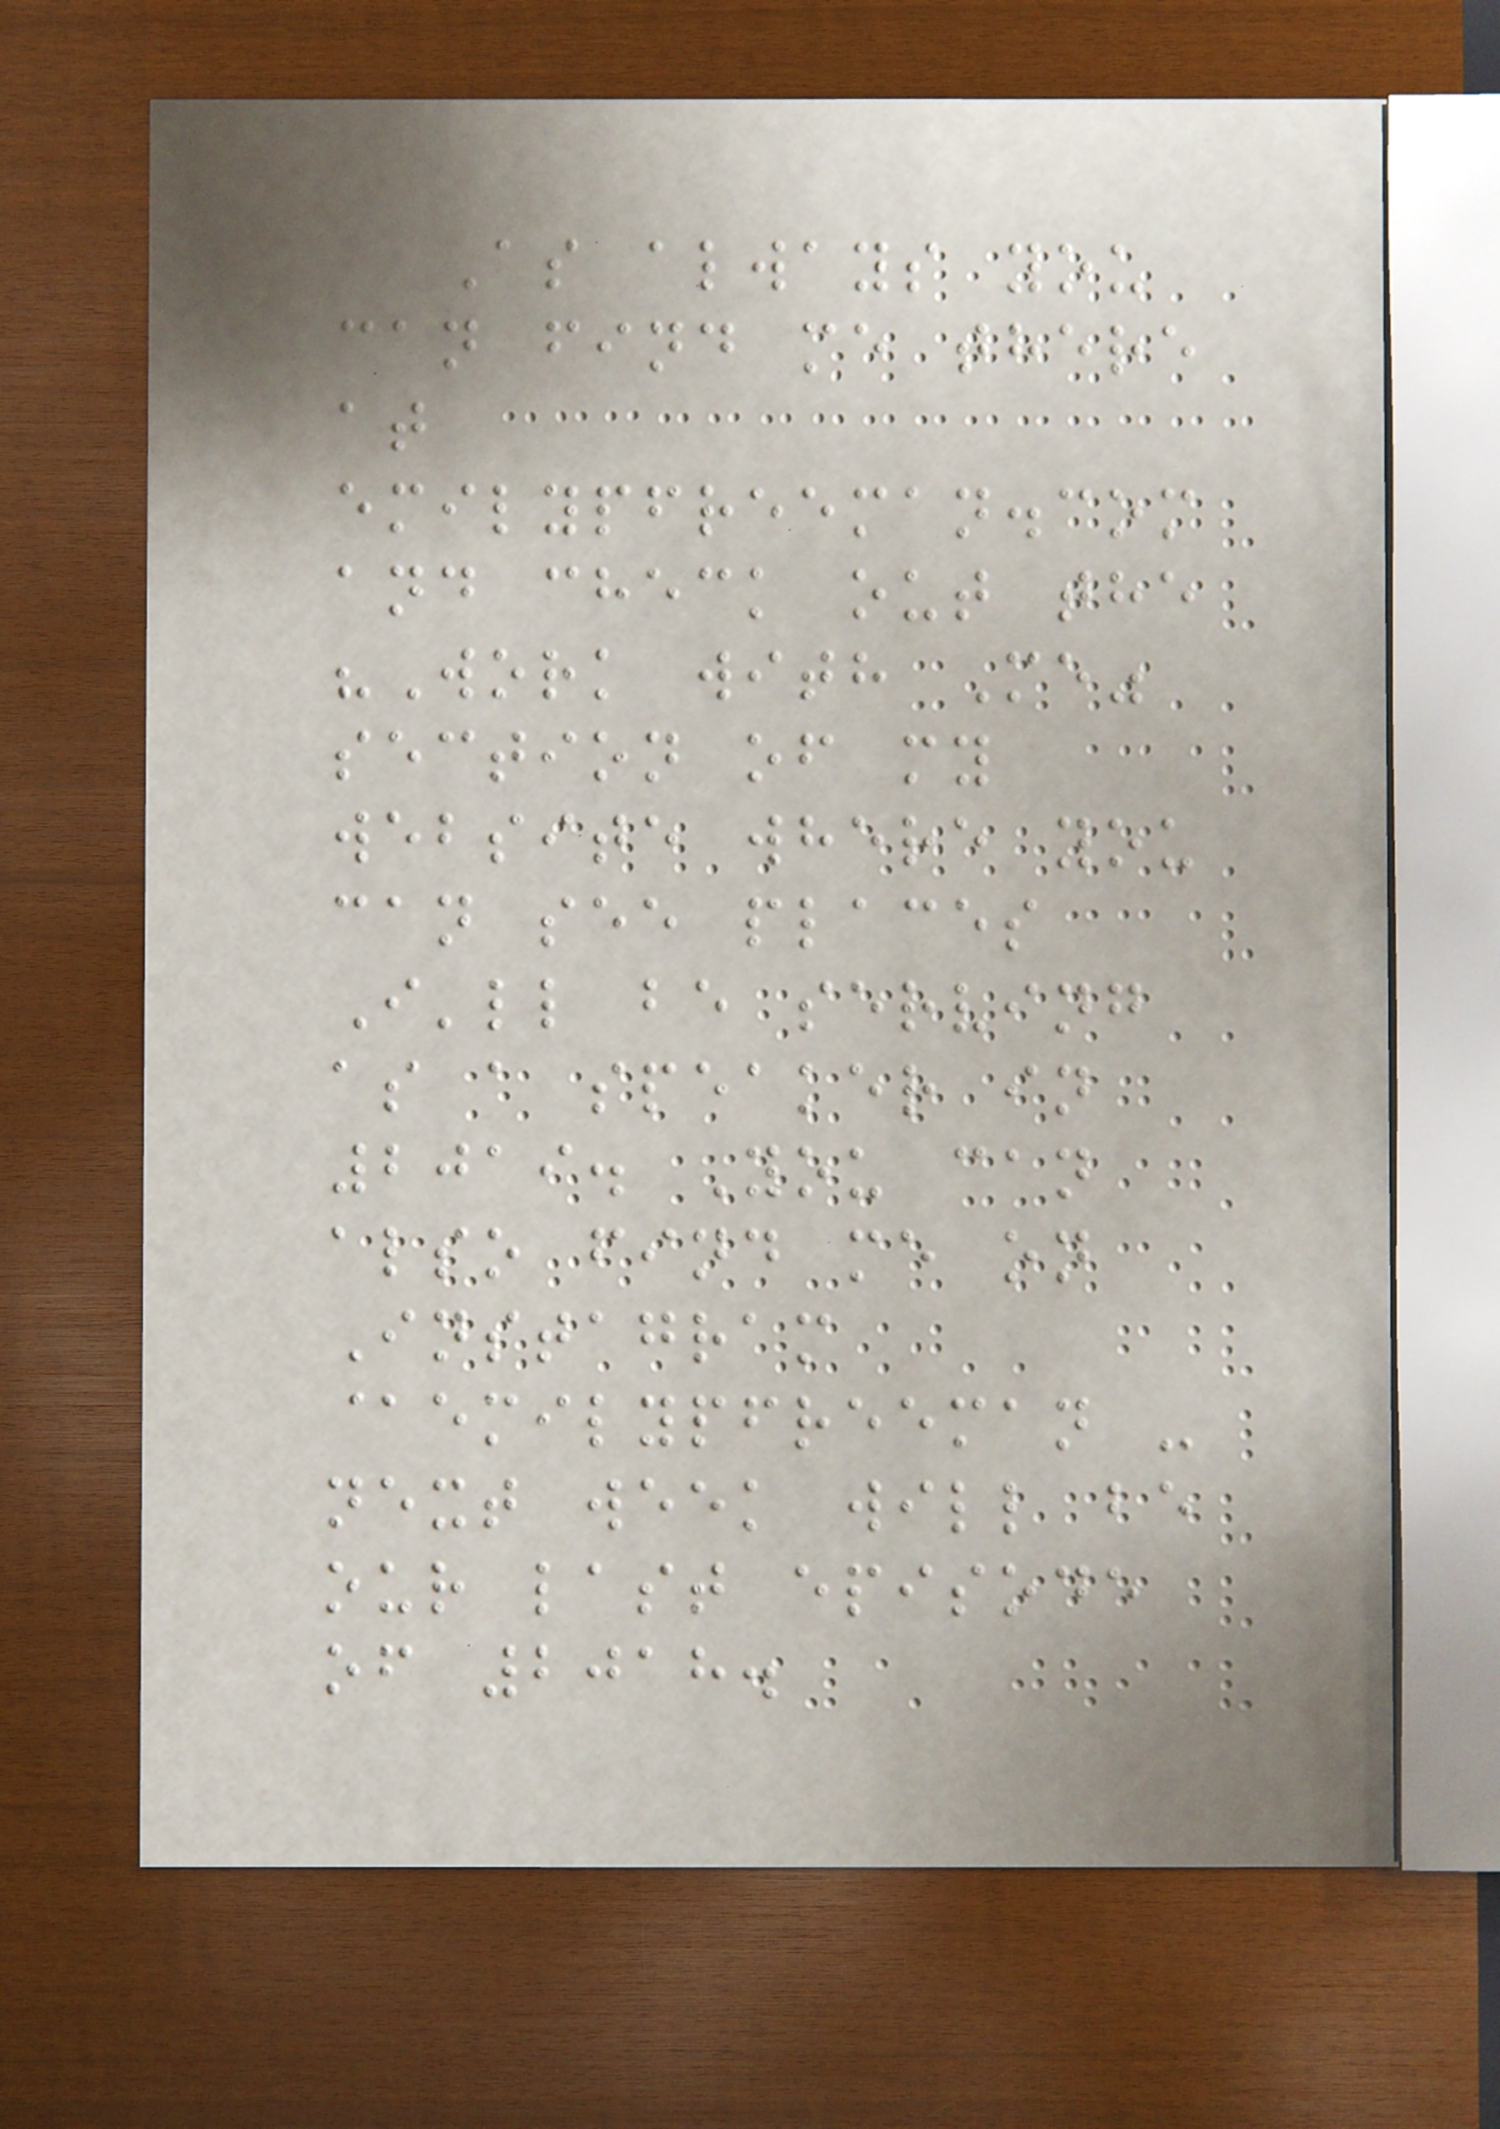As always you
can find me there
at
emilypfreeman.com
and check out the
"Work with Me"
section of my
website where you
can see places
I'll be serving
as a speaker in
2019. You can
also find me on
Instagram
@emilypfreeman -
next week will be
our last episode
of 2018.
